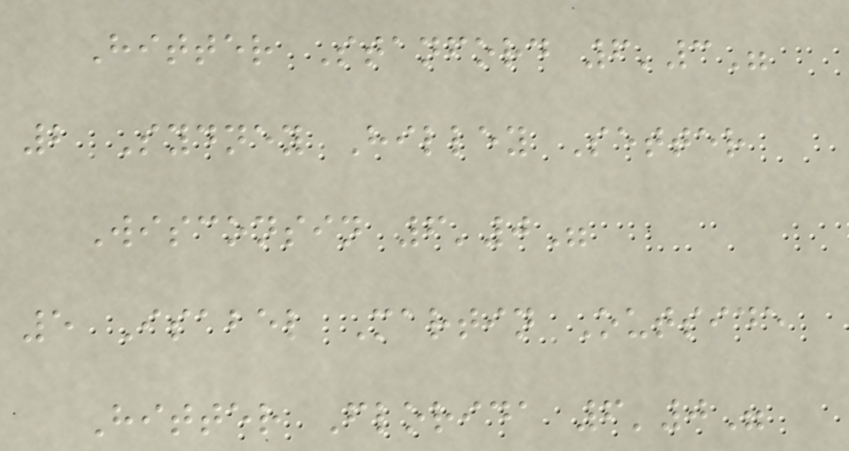Hitter Stanford 6'3"
2 Sydney Hilley Setter
Wisconsin 6'0"
5 Isabel Martin Outside
Hitter Florida 6'0"
